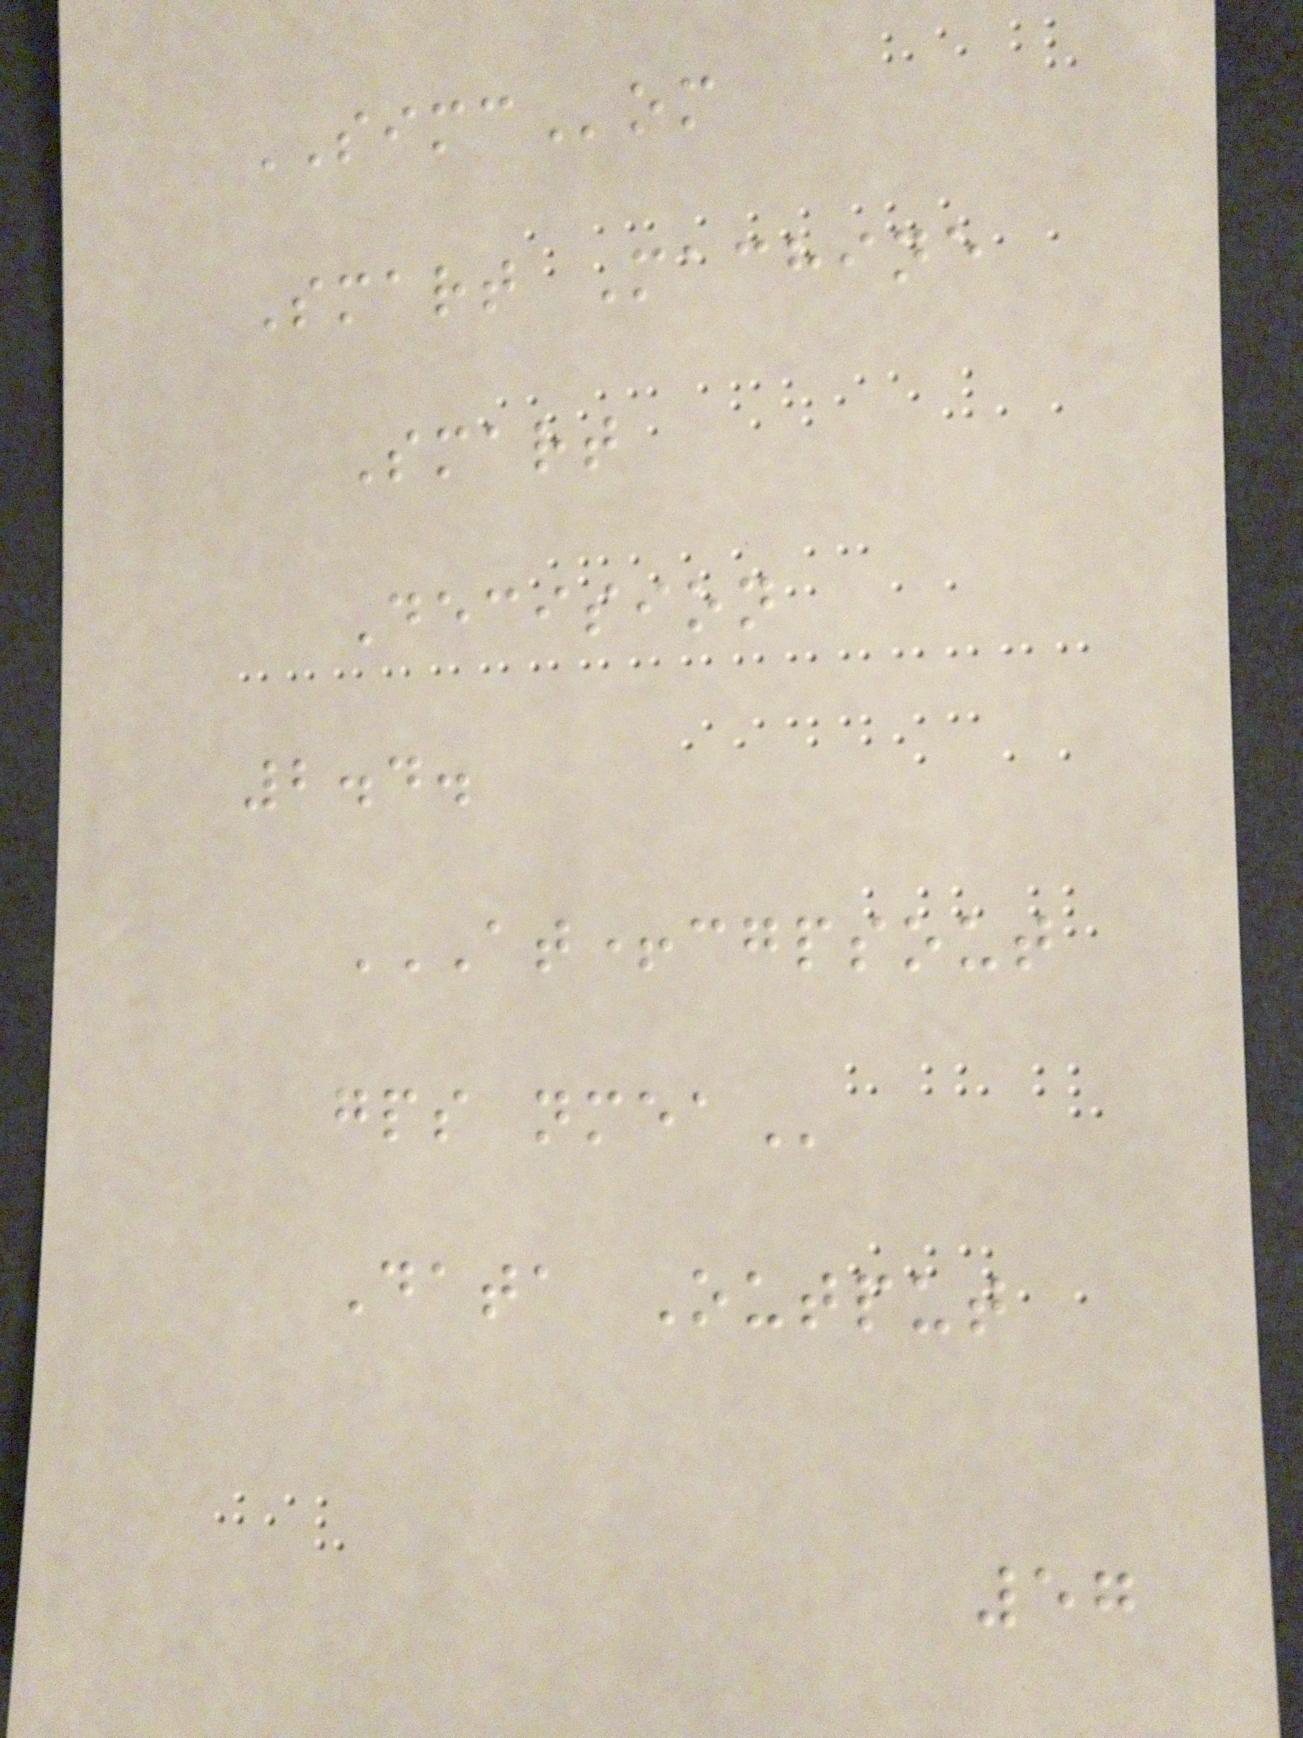SIMCom
Smart Machine
Smart
Decision
2.4.
AT+CGPSOUT
GPS NMEA
Data Output
57
